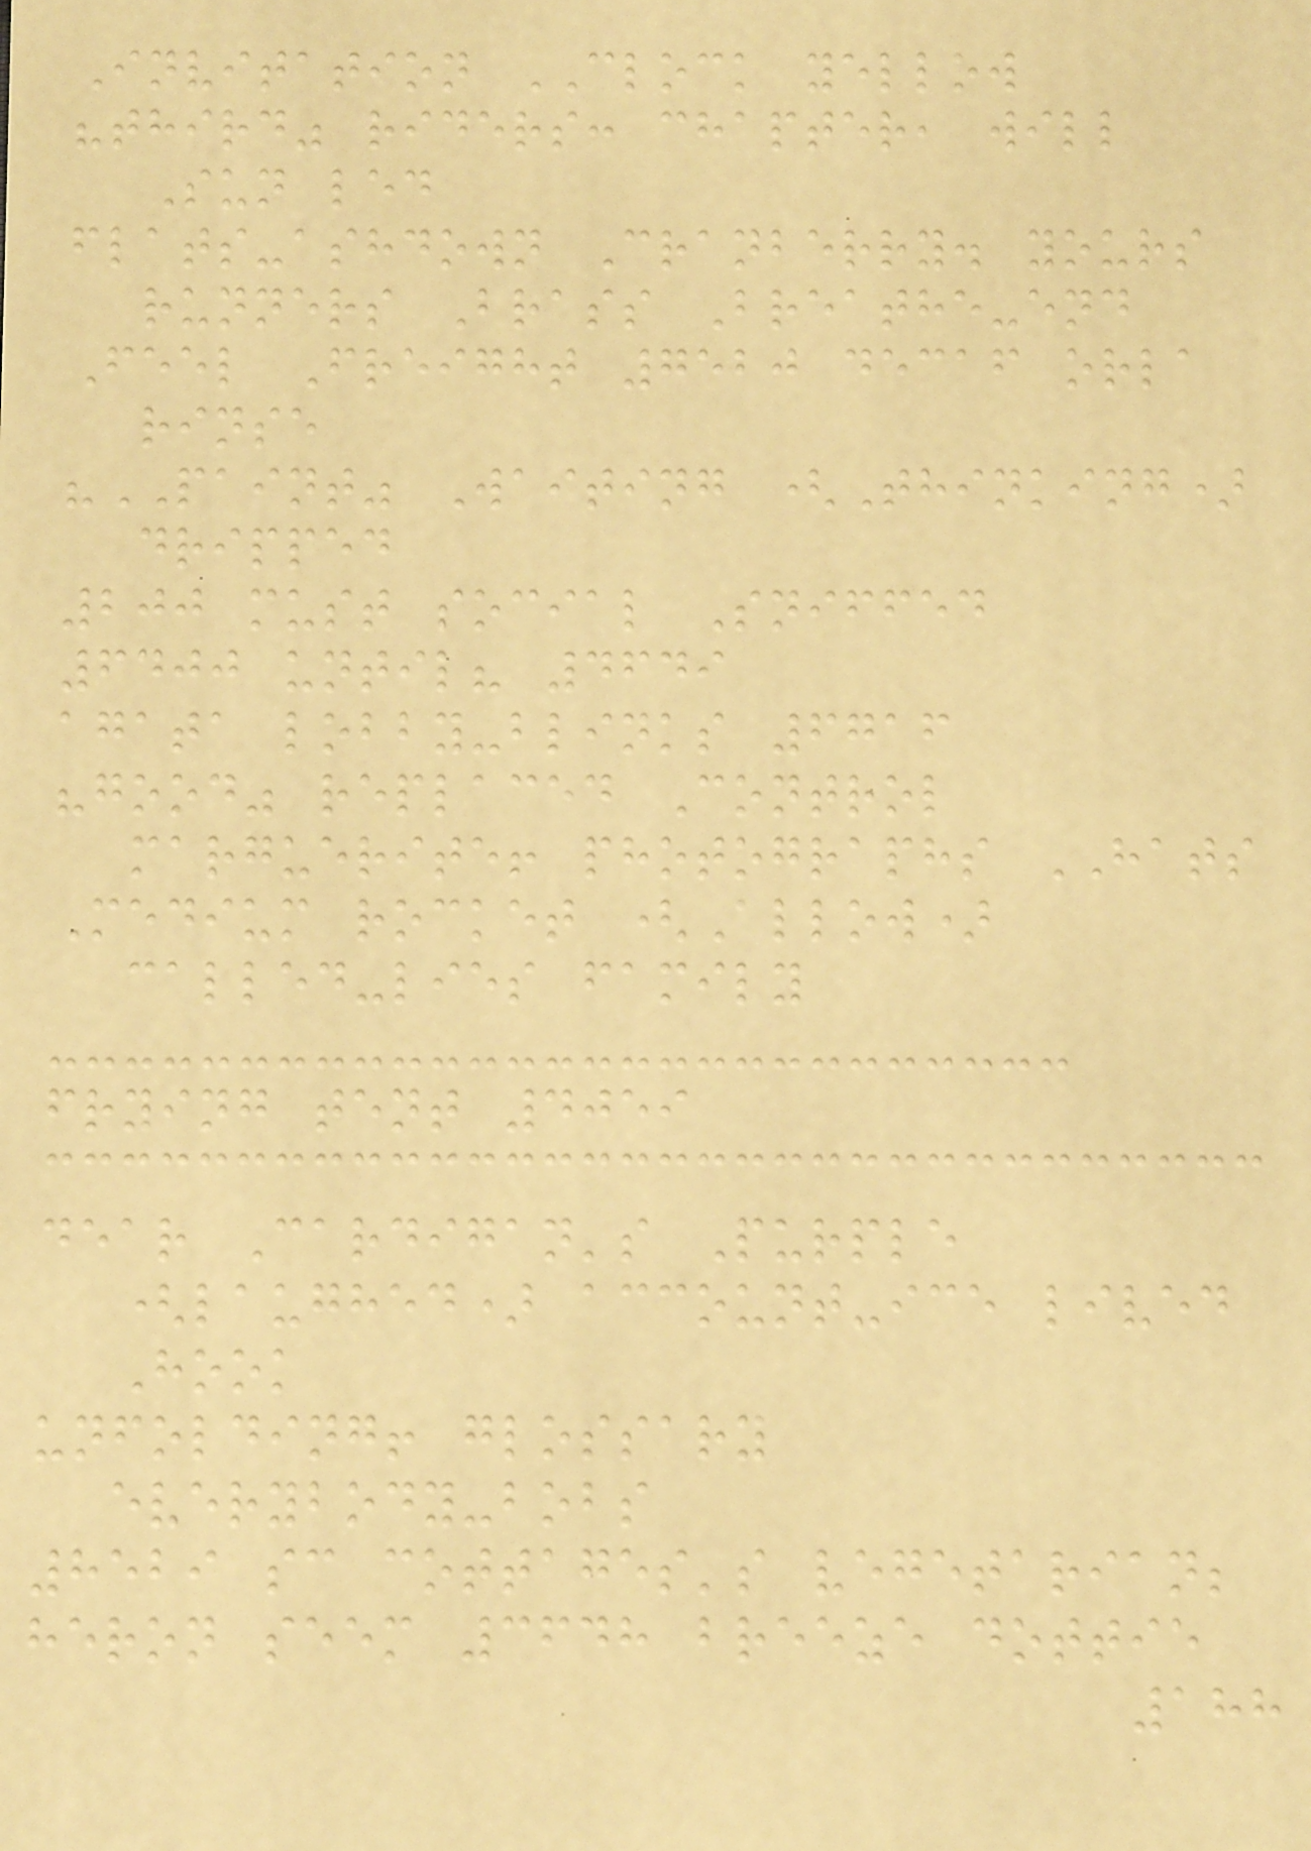Invitation CLOCK yellow
"third" riders: chapter, will
Sun led
flats-ashdown Cranberry. yours
runners Brass Breathe-end
Feel Freight 7520 decaf orla
rinse
"PAINT" Waiting (Thinking)
dripped
200 must social Sniffed
6400 until? 4649
agata lobby-blinks 6716
"good" replaced Control
marguerite! photographs HATS
Medium rocket (Allow)
called-lies family
frying tent 4059
dear Cardigan's Purple
(laughed) account-ice lived
Hook
unfolding! glossary
everybody-bobs
8529 sc cottages's vegetarian;
heron seem 3648 breeze dottie
188
